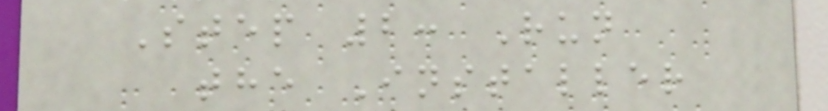Step 2: Run
the Installer
